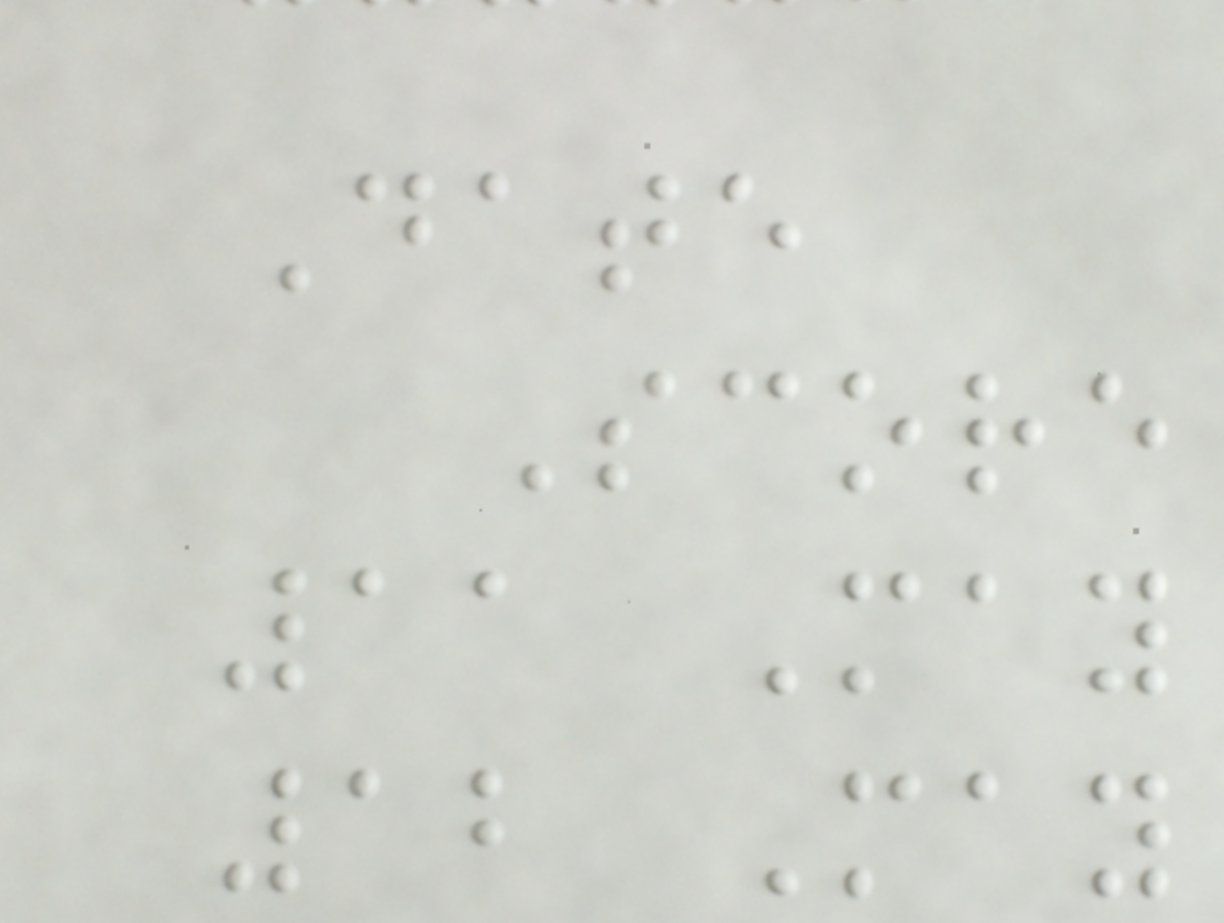Date
Score
11 May
12 May
